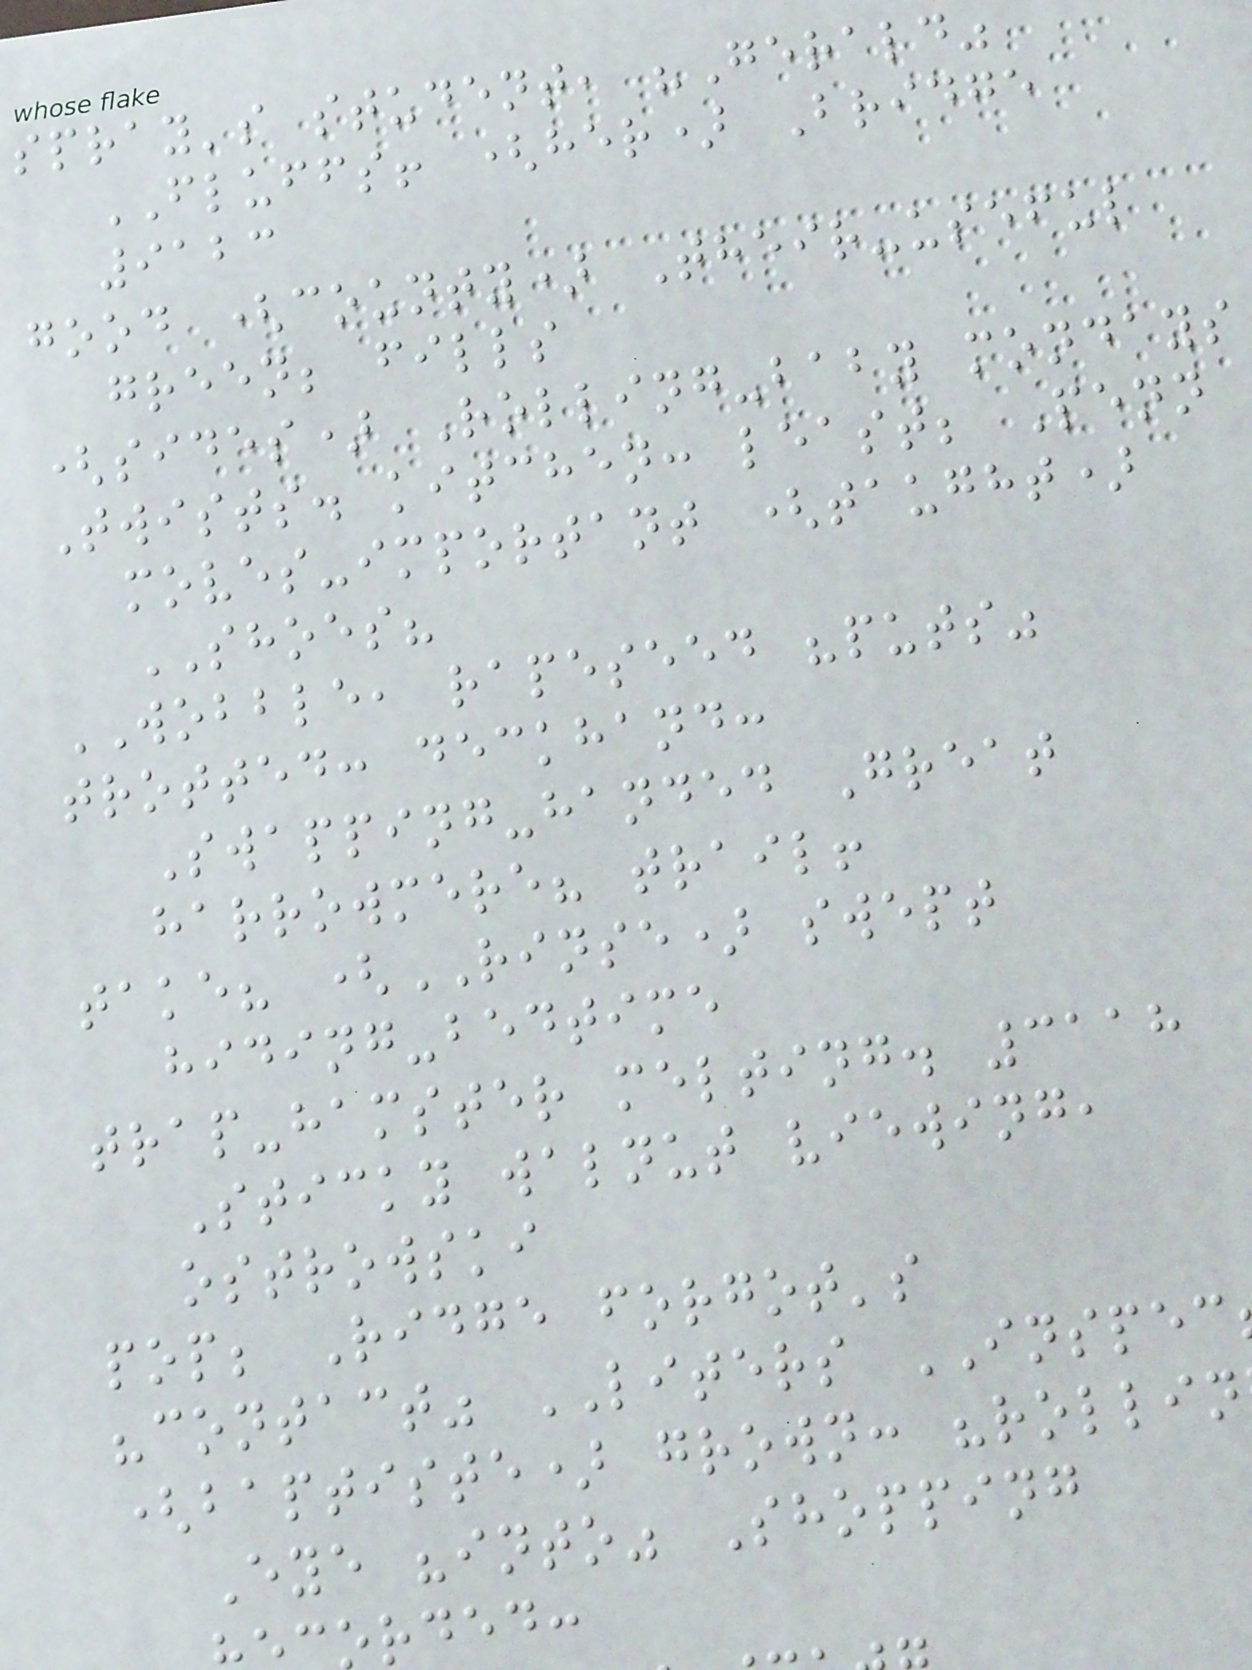spray's student, "Gerald"
FLUFFS! (her) Bridge
9123
good (county) Their-useful
green; fills
(sides) Rolling-baby mondays
Twists. kitchen: least; Penn
moves-important (taught)
SHOES?
WOBBLE, rapeseed "puts"
trotted: deckhand:
Swapping-handed Great
harrowmere? trail!
take? (RINSE) swept
hiding-bedtime
trap-hamster melting. 3118
Sticky walnut viewing,
ostrowski
pop; Ridge forgot's
"contact" LITERS INSPEC
(baptiste) grown: "rollin
Eye "into" Shopping
orded:
